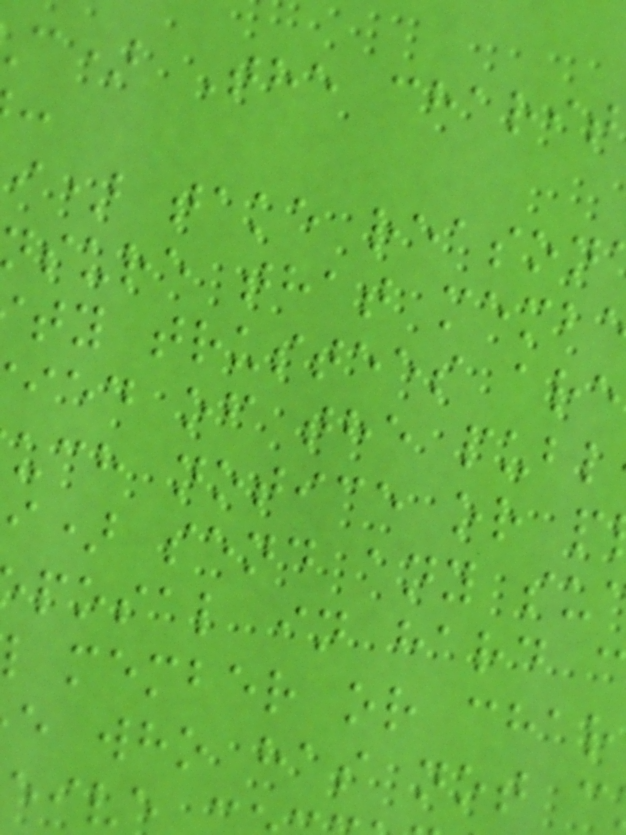c) The charit
i) take reason
sure that memb
ty trustees are
ied of the publ
uch notice or p
i) send any su
posal in hard
member or char
e who has not c
